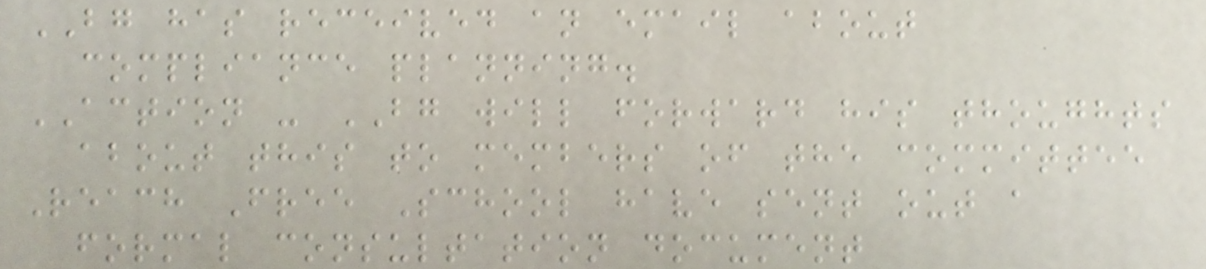BG has received an email about
compliance planning.
ACTION - BG will forward his thoughts
about this to members of the committee
Reach Free School have sent out a
formal consultation document
